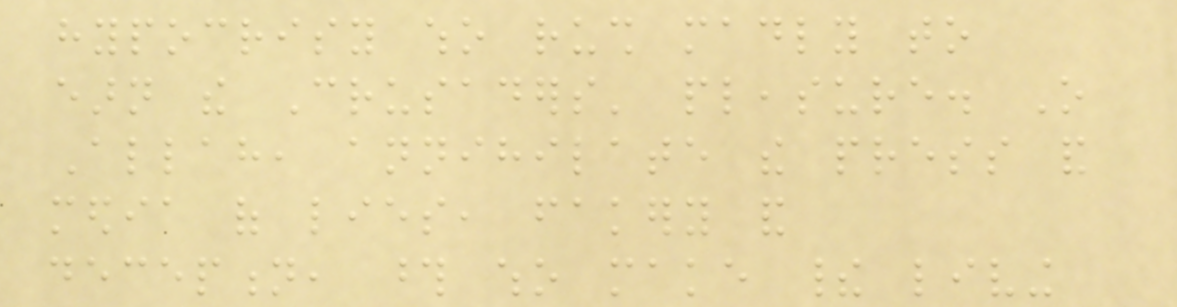hypocrisy who rush madly to
earn the Crusaders' pleasure. O
Allah, annihilate the press and
media of lies, fakery and
deception, those who make their living
